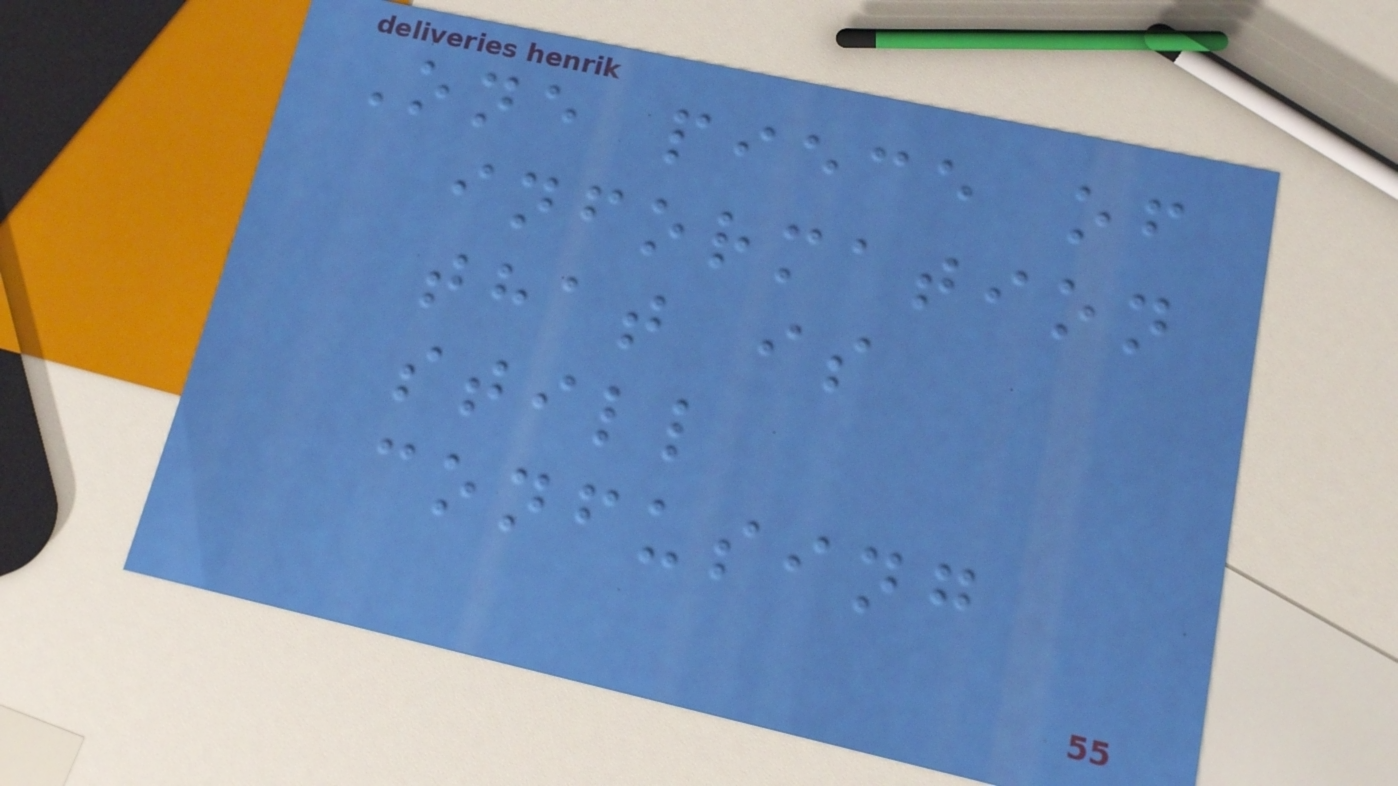One piece of
information
that is
still
confusing
